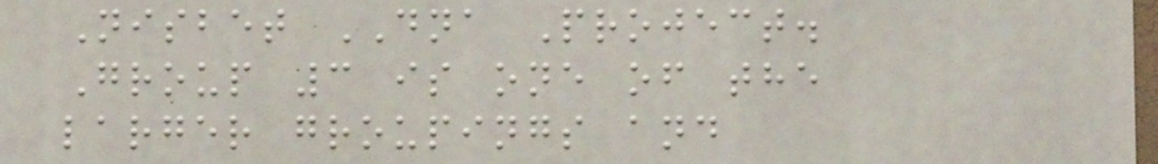Nisbet DNA Project.
Group 3 is one of the
larger groupings and
